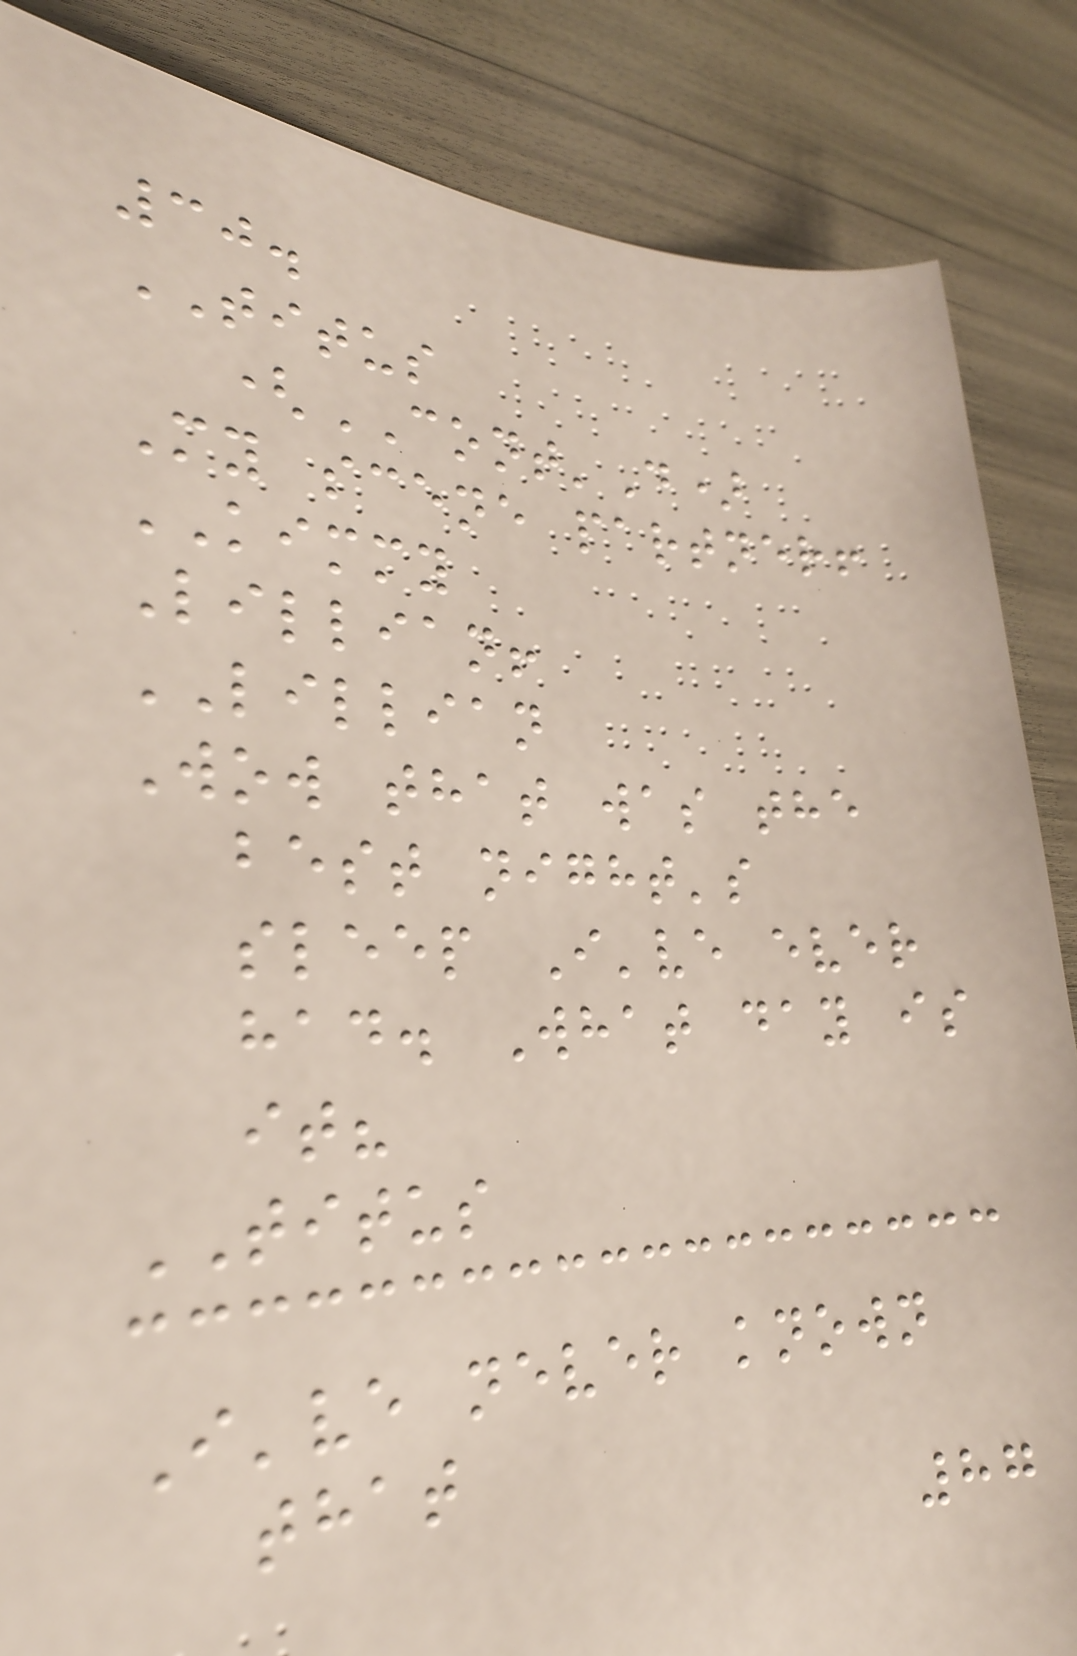30.
TITUS
(CONT'D)
My scene partner!
KIMMY
Lillian!
LILLIAN
Wow that was the
best night's
sleep I've ever
had. What day is
it?
TITUS
I've never known
that
87
